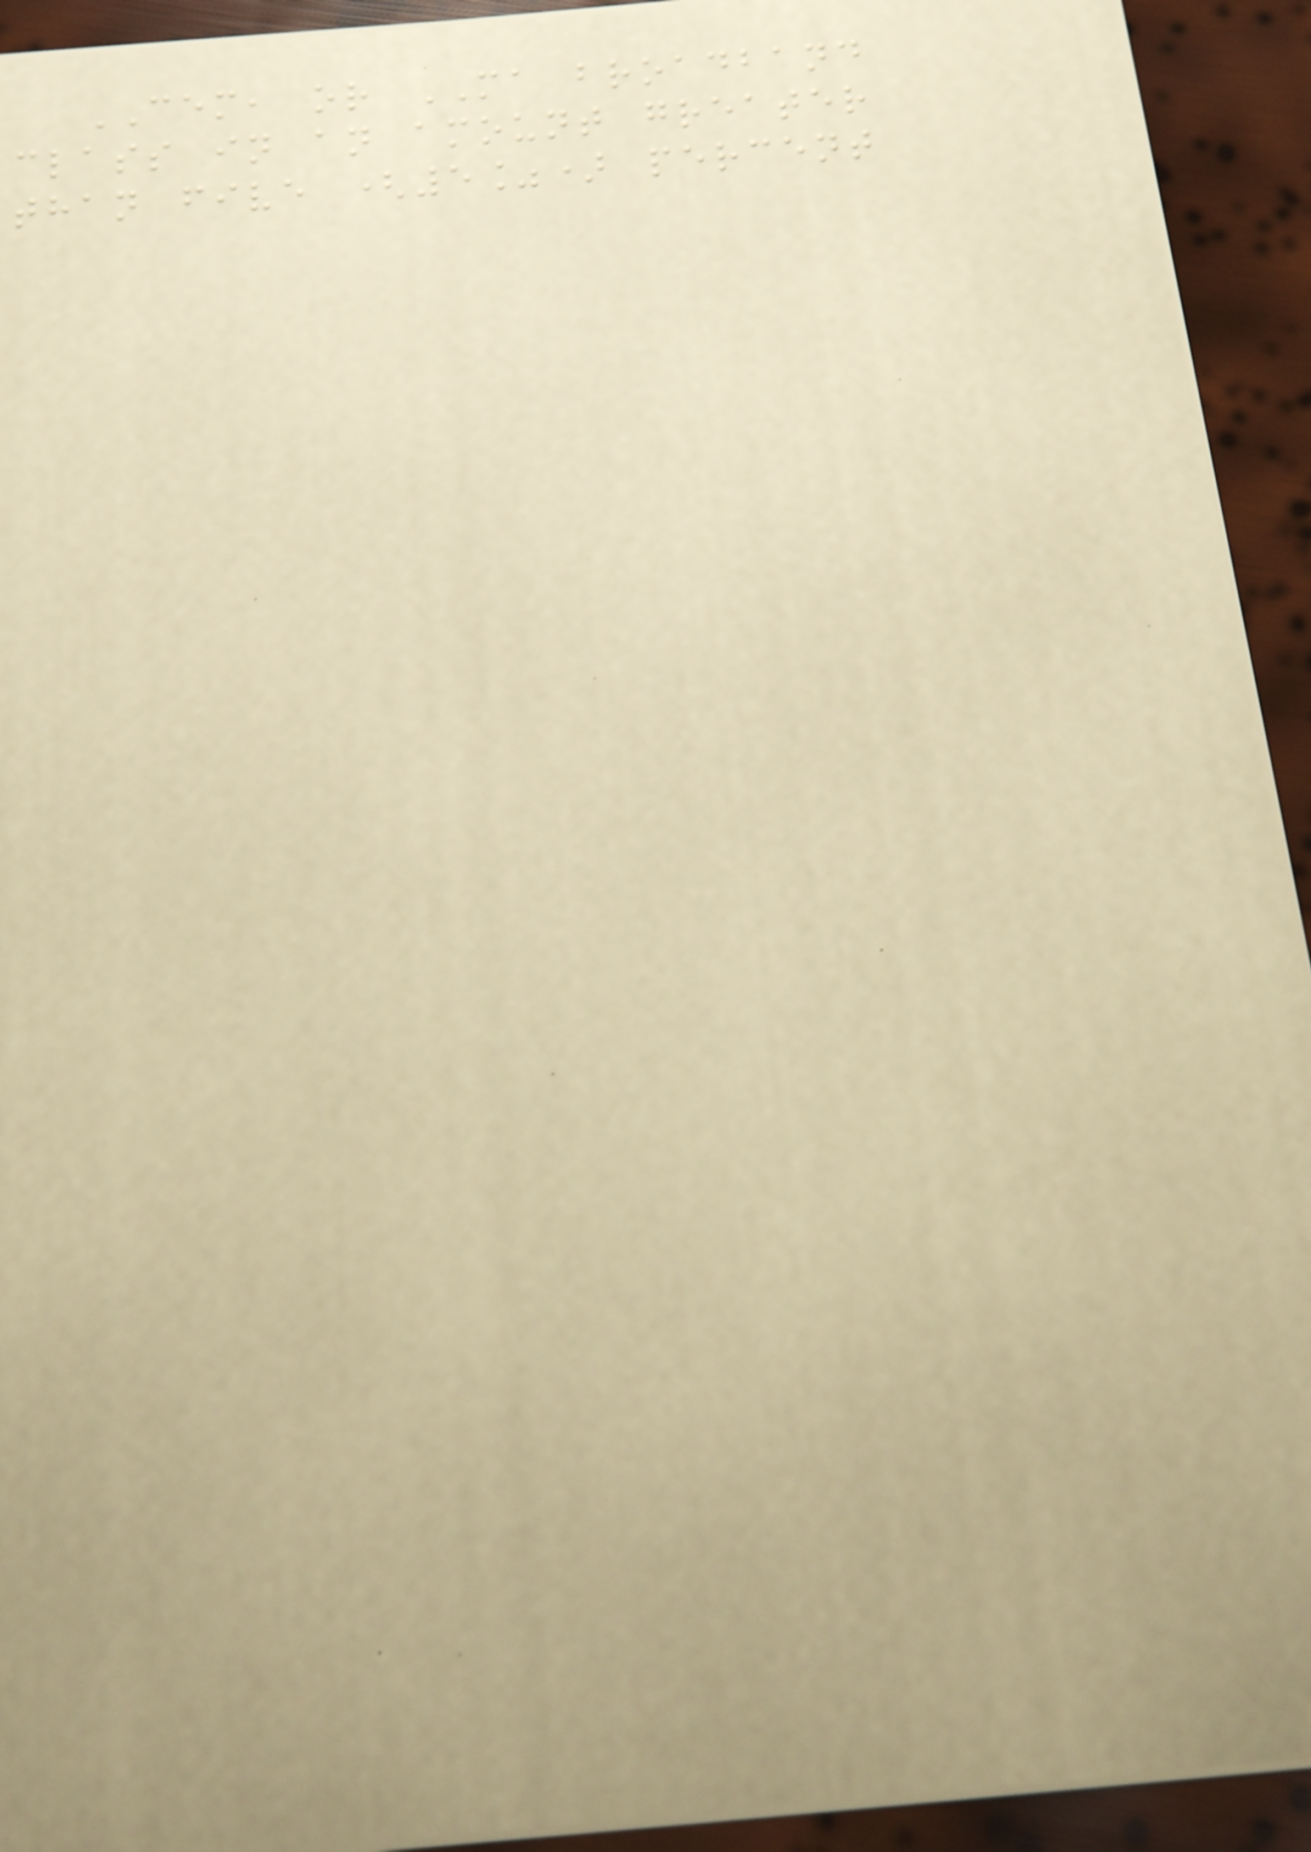CEM, or MA broadband
class in an amount greater
than five (5%) percent
